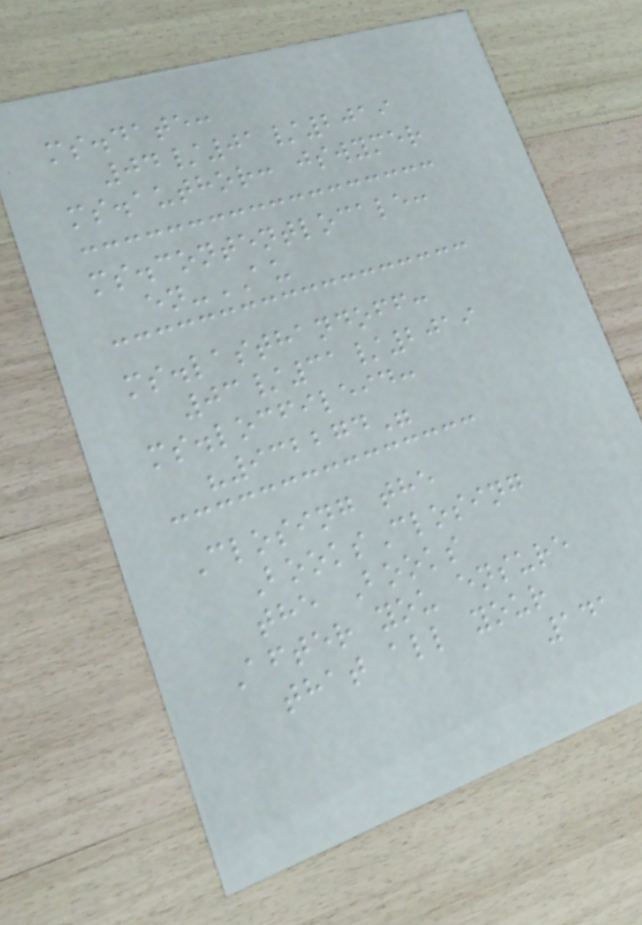ms.date:
04/01/2019
ms.author: jswymer
ms.contentlocale:
en-AU
ms.lasthandoff:
03/31/2019
ms.locfileid:
"932274"
Closing the
BooksClosing
the Books
After you ensure
that all your
141
